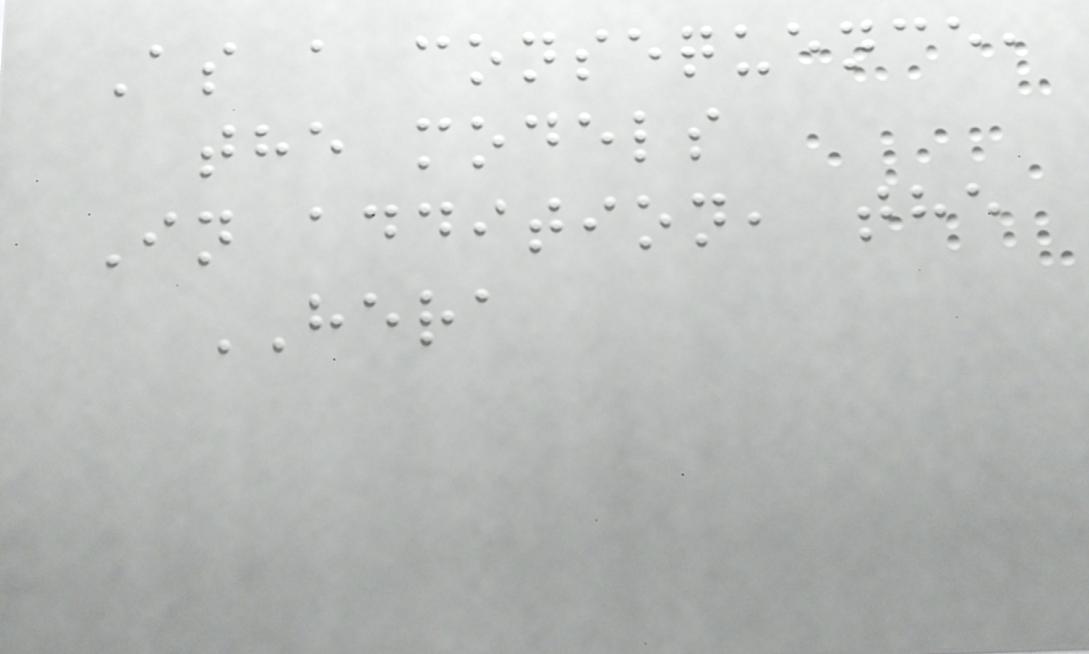As a consequence,
the models
In addition, the
HERA
